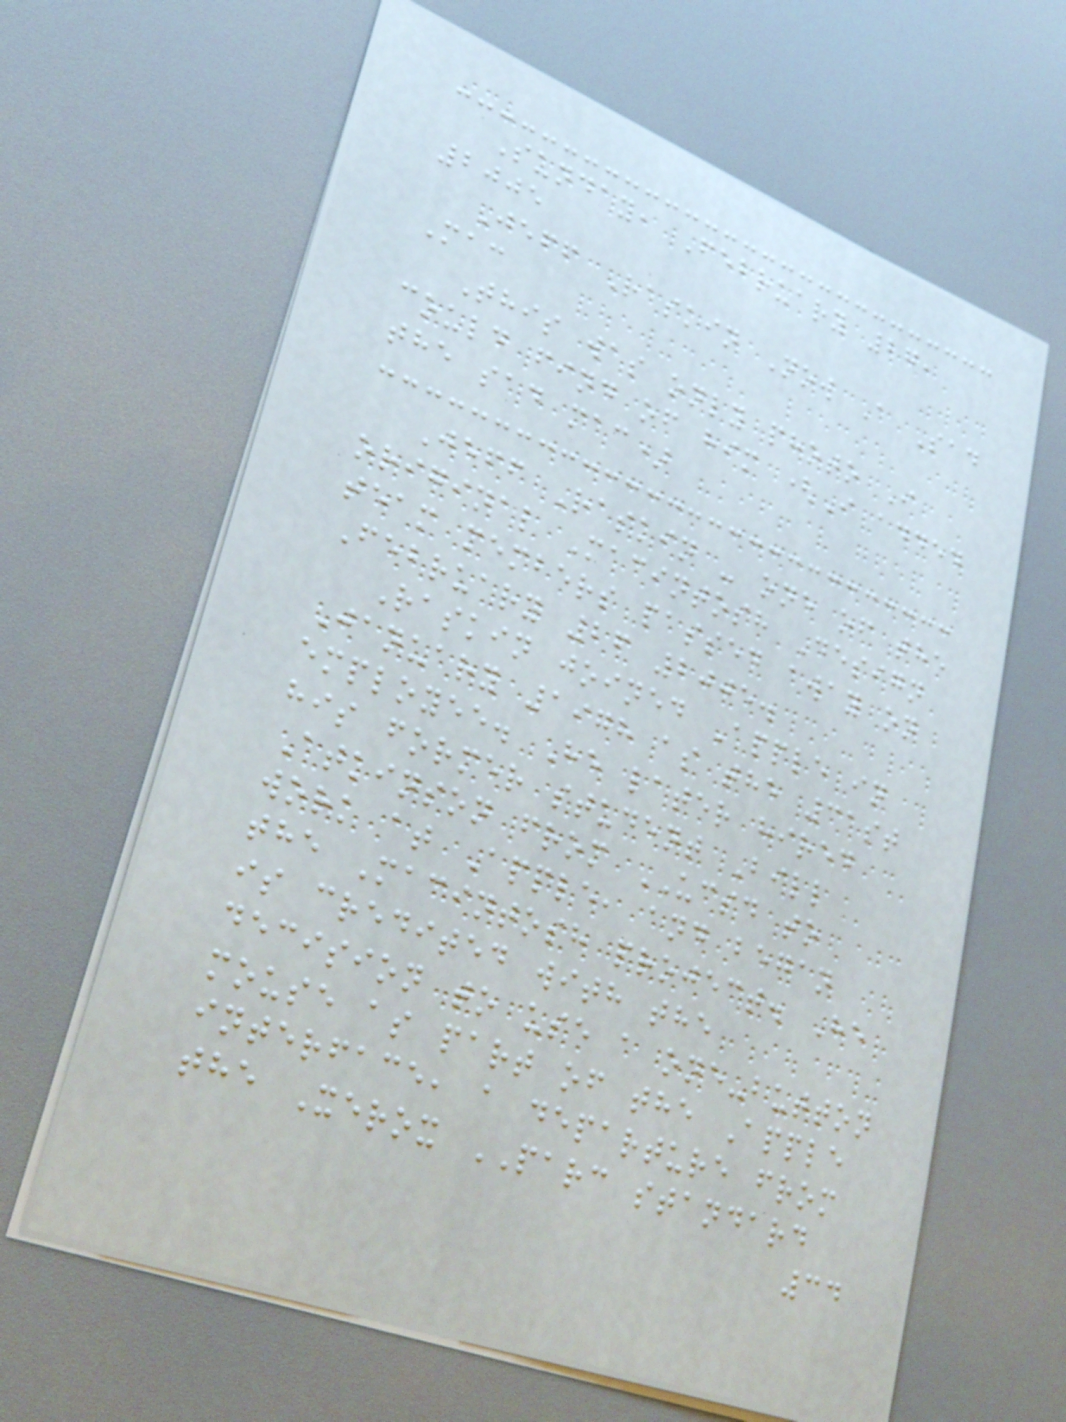Sunday, February 27,
2005
Jeff Raskin Now A Sad
Mac
This was only photo I
could find of him (I added
the sad mac)
Jeff Raskin - one of the
original Macintosh Design
team members passed away on
February 26 2005.
Raskin joined Apple in
January 1978 as the 31st
employee. He later hired
his former student Bill
Atkinson from UCSD to
work at Apple, and began
the Macintosh project. He
is credited with the
decision to use a one-button
mouse as part of the Apple
interface, a departure from
the Xerox PARC standard
34
